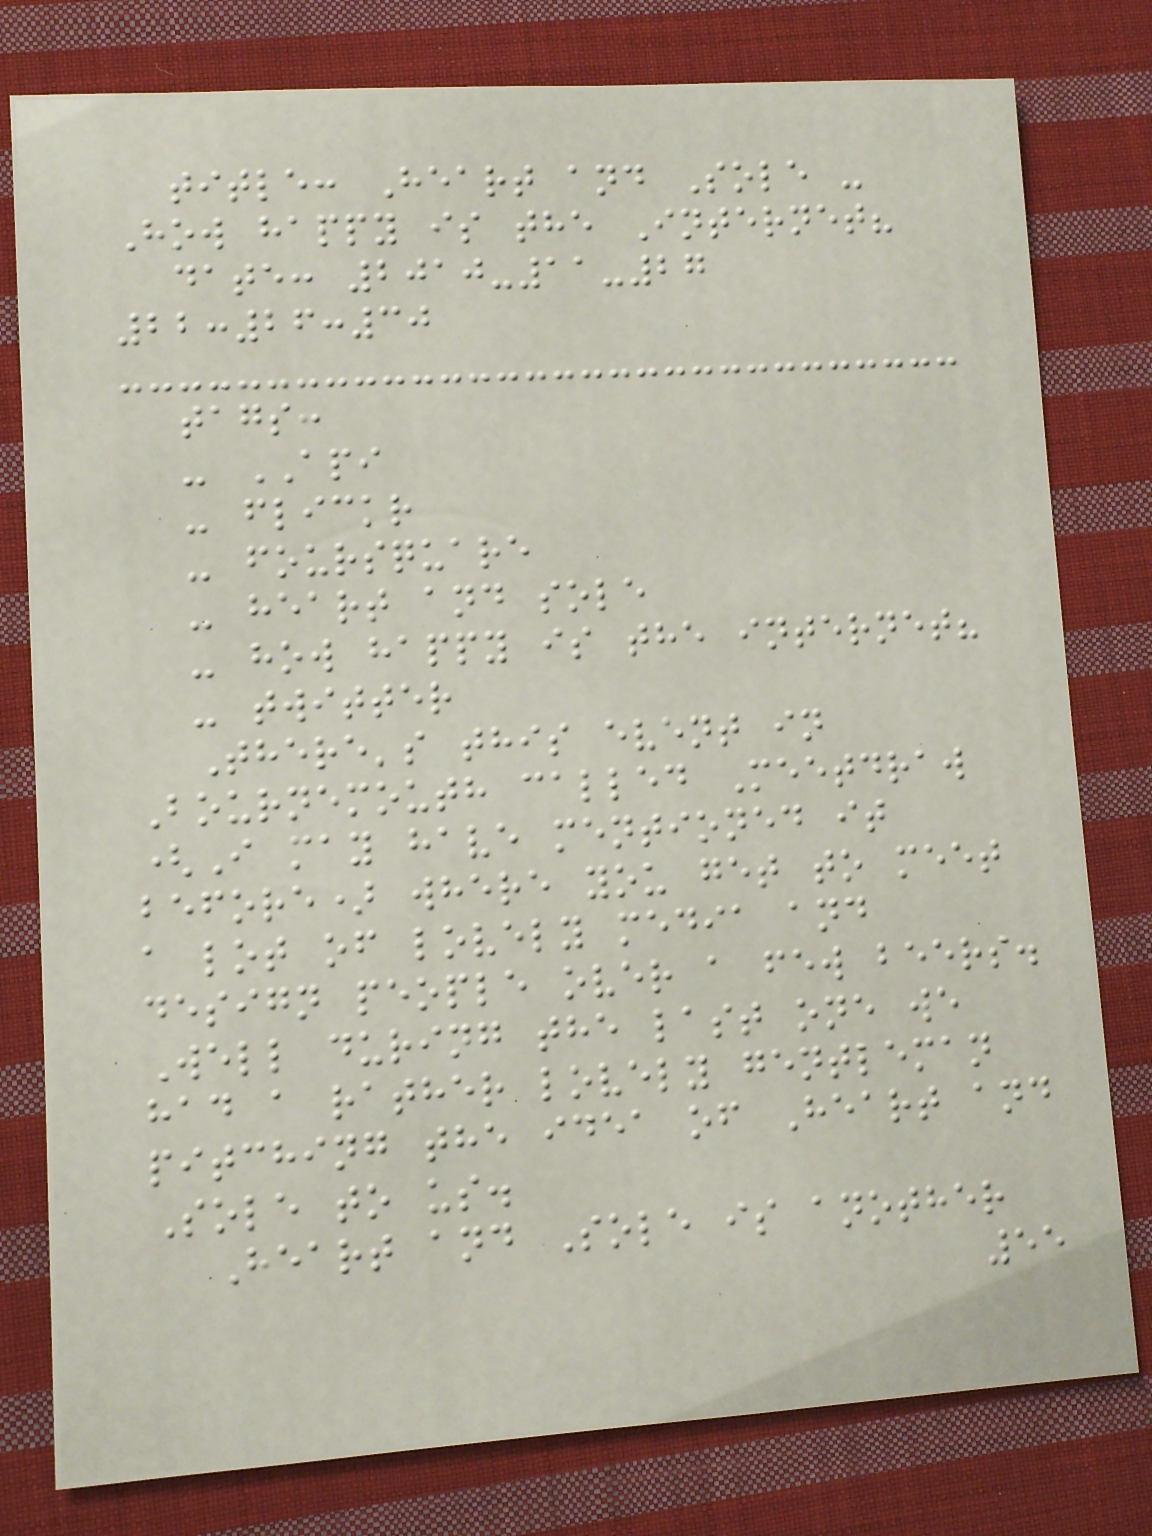title: Heart and Sole -
How happy is the Internet?
date: 2010-11-27
22:26:30
tags:
- API
- flickr
- foursquare
- heart and sole
- how happy is the internet?
- twitter
There's this event in
Bournemouth called Meetdraw
(I may have mentioned it
before) where you get to meet
a lot of lovely media and
design people over a few beers.
Well during the last one we
had a rather lovely gentleman
pitching the idea of Heart and
Sole to us.
Heart and Sole is another
55
